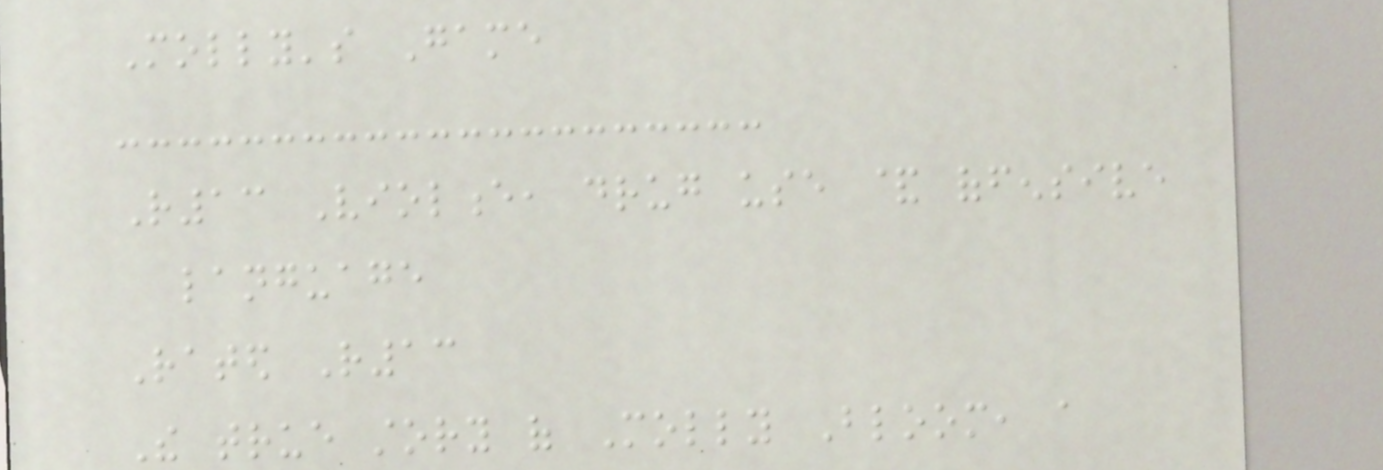Molly's Game
R13 Violence, drug use & offensive
language
Rated R13
The true story of Molly Bloom, a
